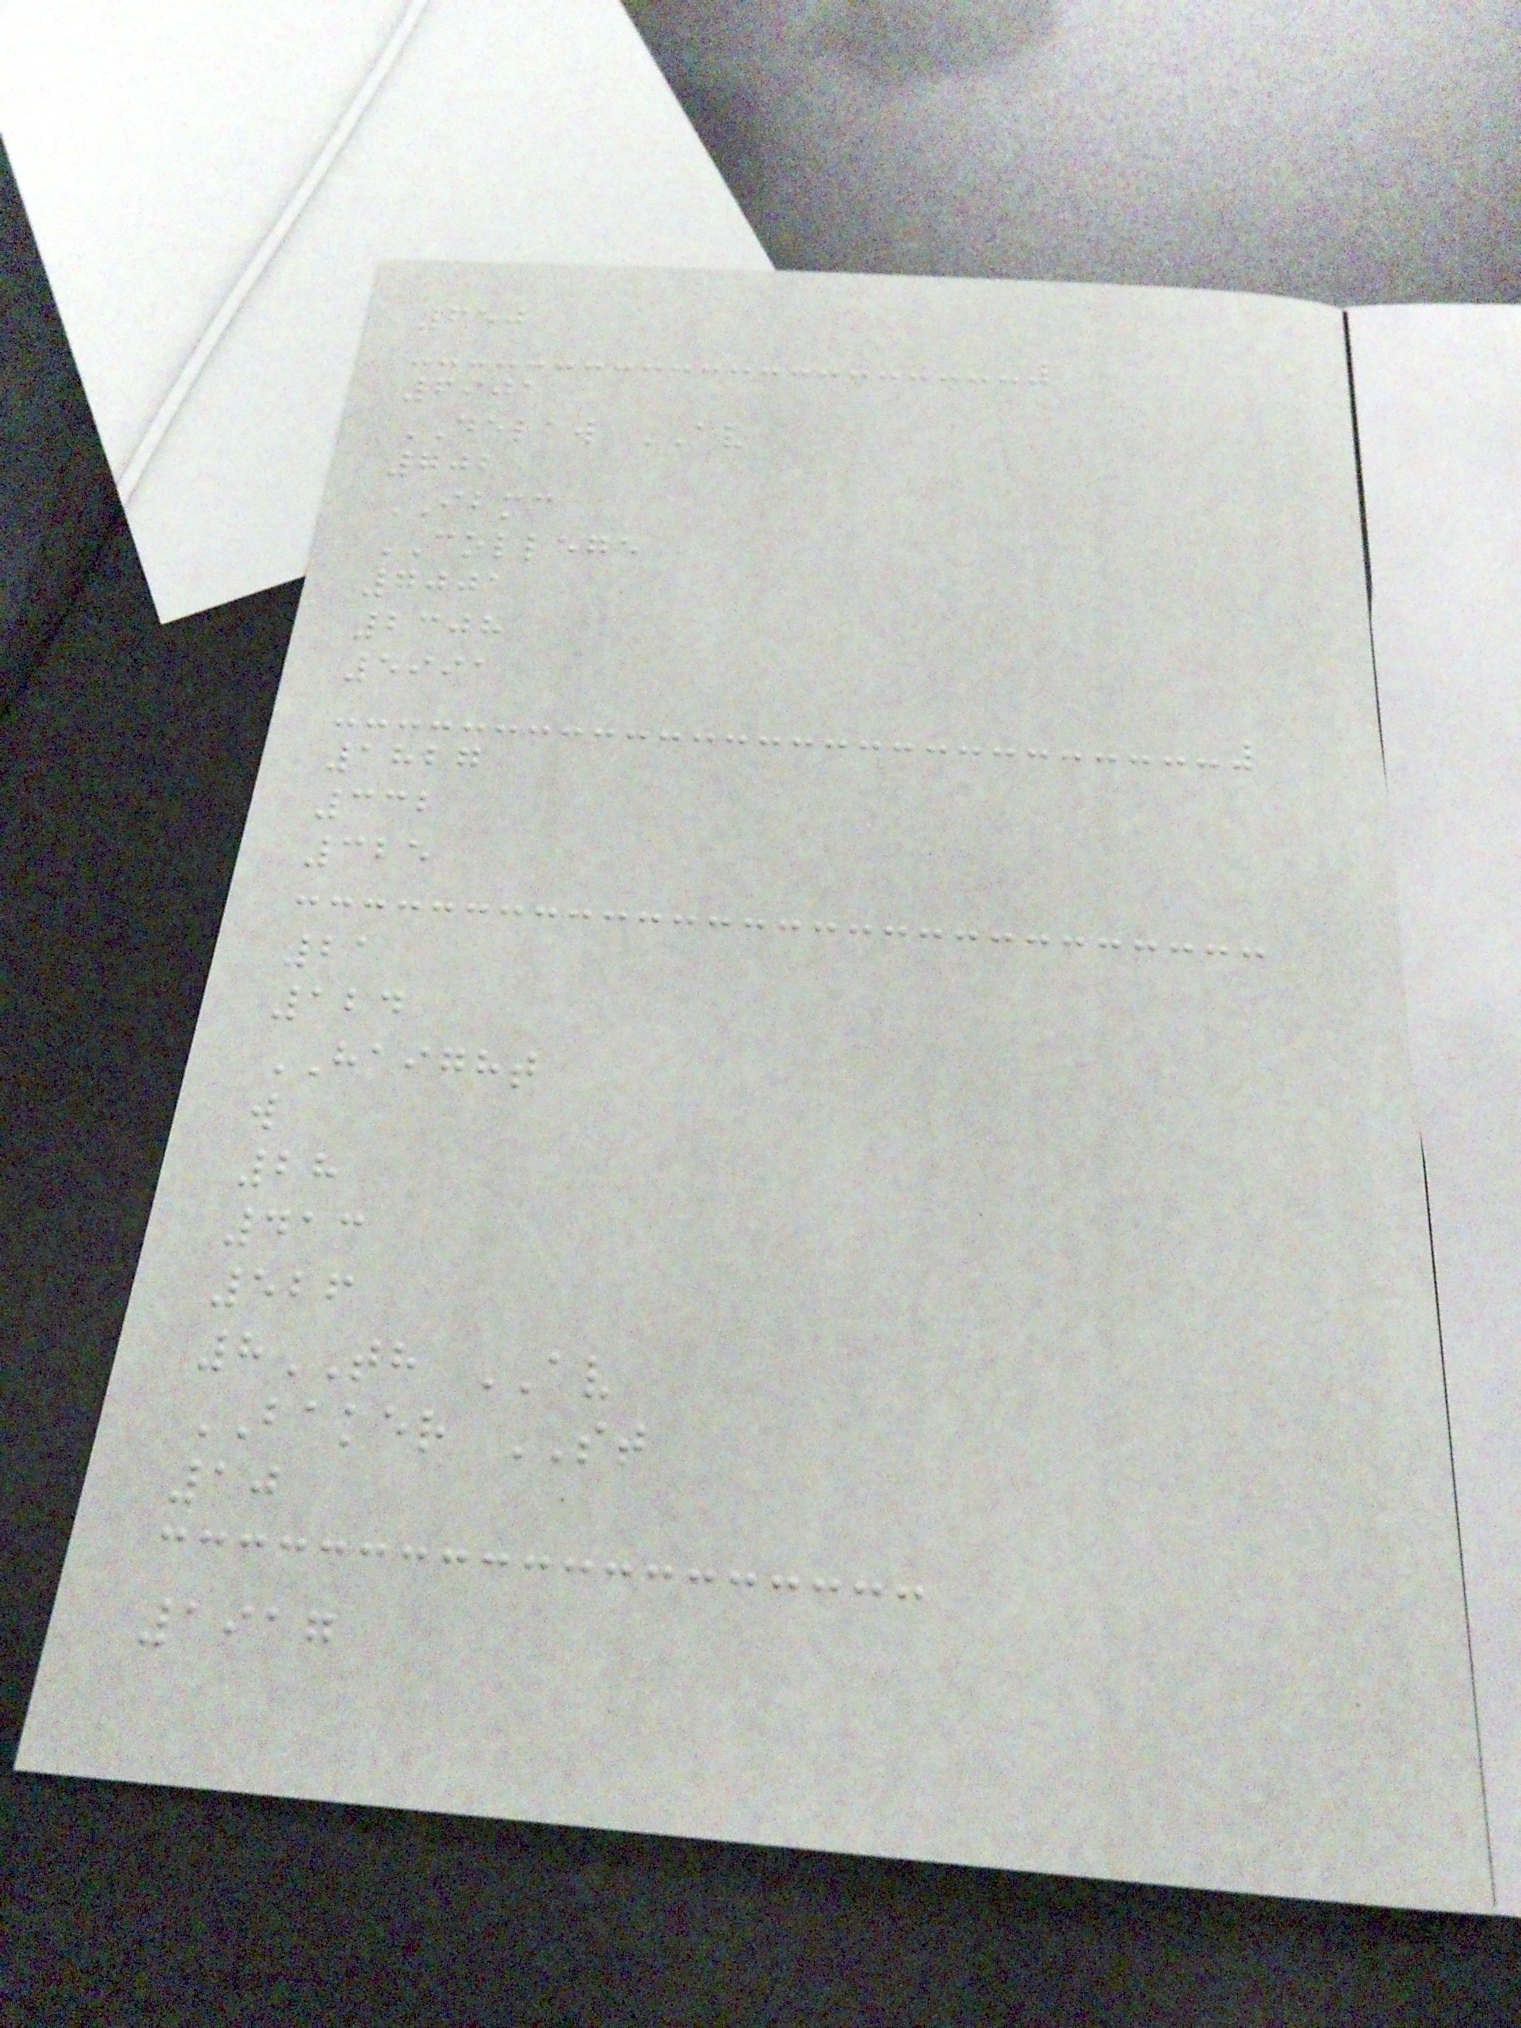650
6901
DELAW AV
702
IBMC
COLLEGE
7001
2308
5991
1827
332
325
21
124
HAIGHT
w
28
413
526
8TH AV
BAKER ST
10
1917
